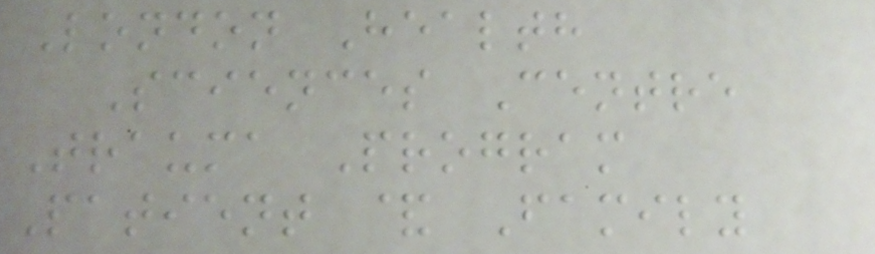London Health
Sciences Centre
Trauma Program
Patient & Family
